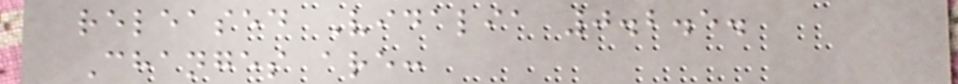released Vidalia 0.2.5.
Changes are:
